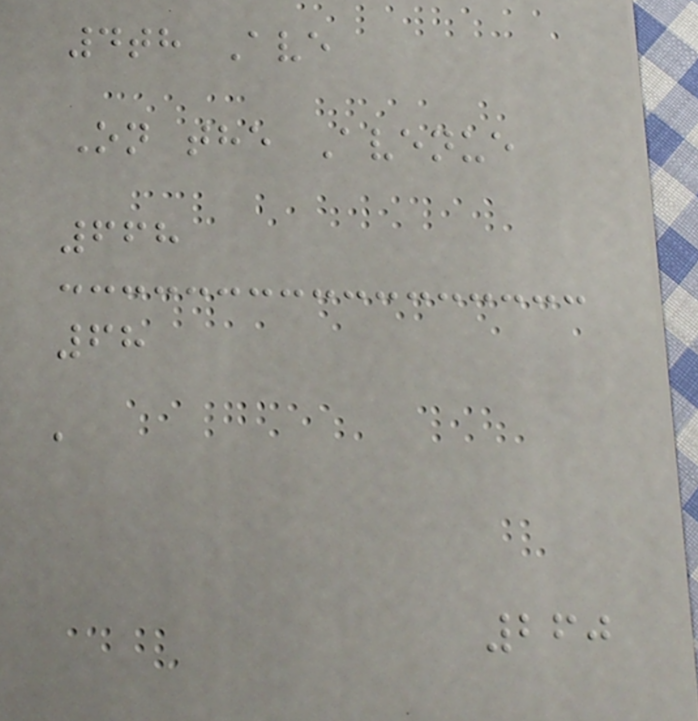4th Ave
On the Avenue
668
68
a
260
